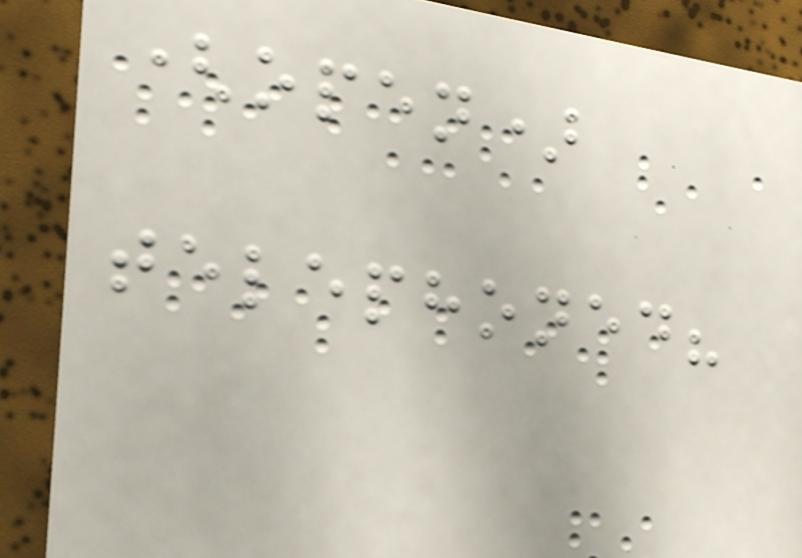(open)
telephoned?
